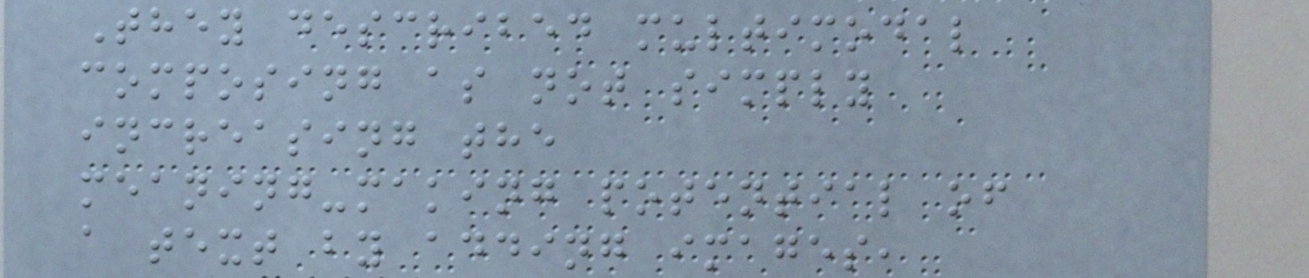They described multimodal
composing as not simply
increasing the
meaning-making potential of
a text by adding images,
